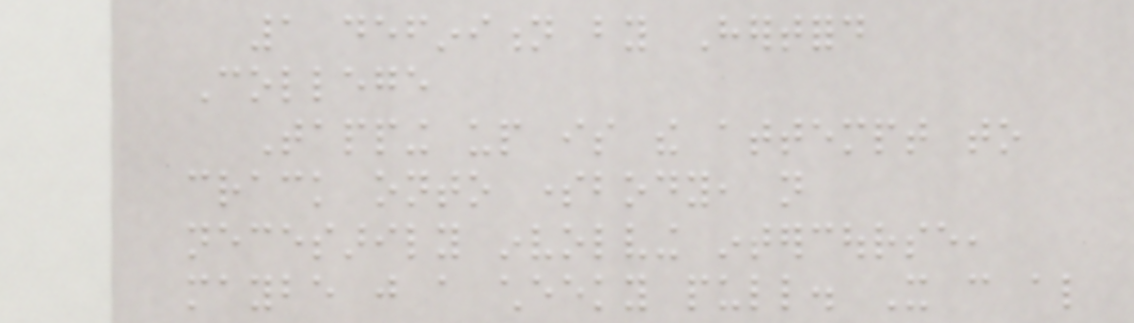1 definition by Hertford
College
Tapping up is the attempt to
crack onto somebody, not
necesarily involving intercourse,
maybe just a cheeky pull. It can also
